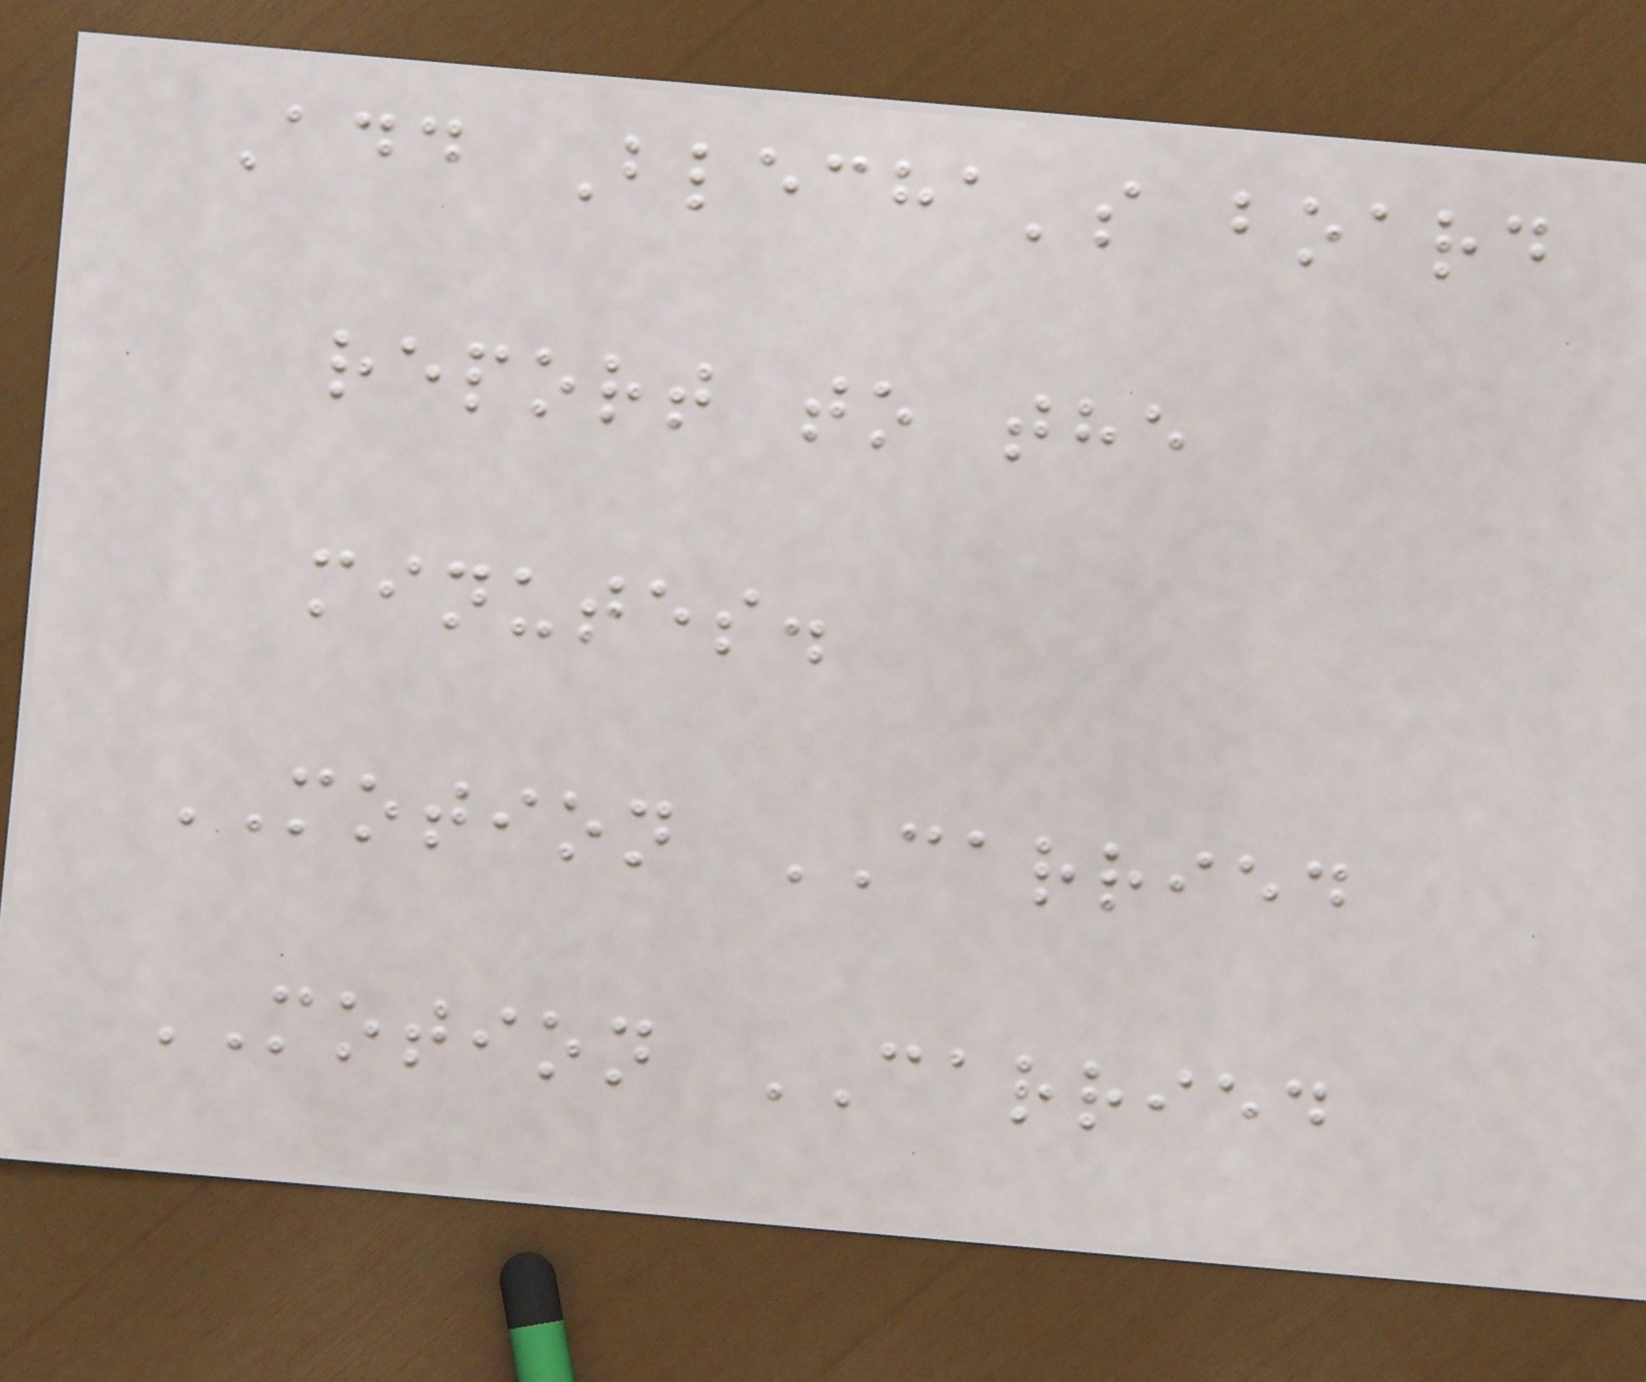Add Blecha's board
report to the
minutes.
MOTION CARRIED
MOTION CARRIED
